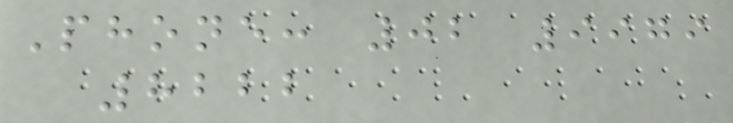Phone: 02 9979
8222
